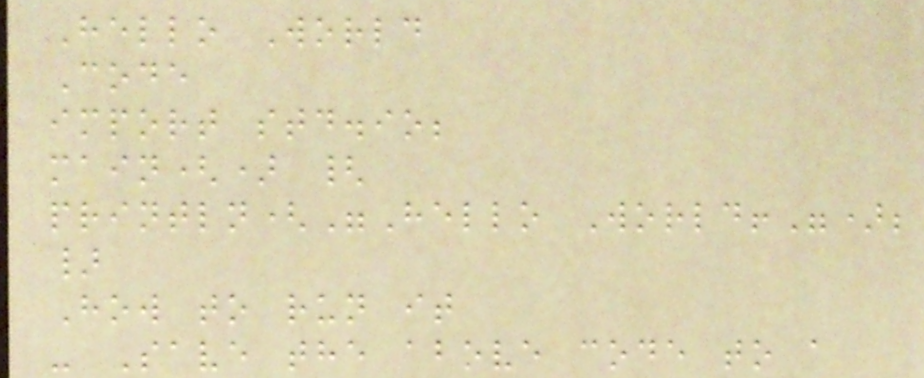Hello World
Code
import std.io;
main() {
println("Hello World!");
}
How to run it
- Save the above code to a
